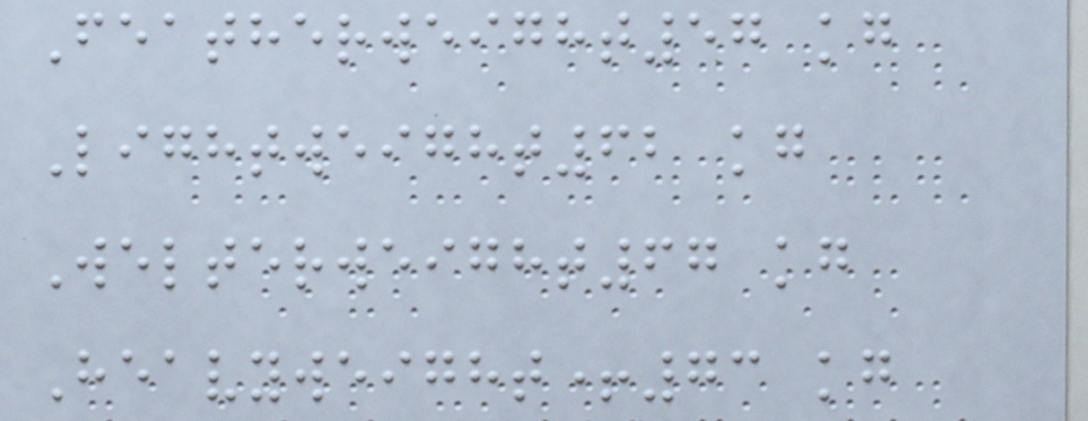Featherweight57 kg
Lightweight62 kg
Welterweight67 kg
Heavyweight+73 kg
